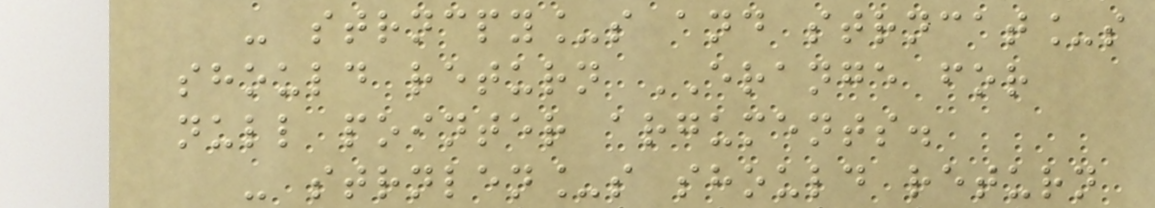- strncpy_s and strncat_s
should return ERANGE for
null pointer arguments.
- strnlen_s should return
